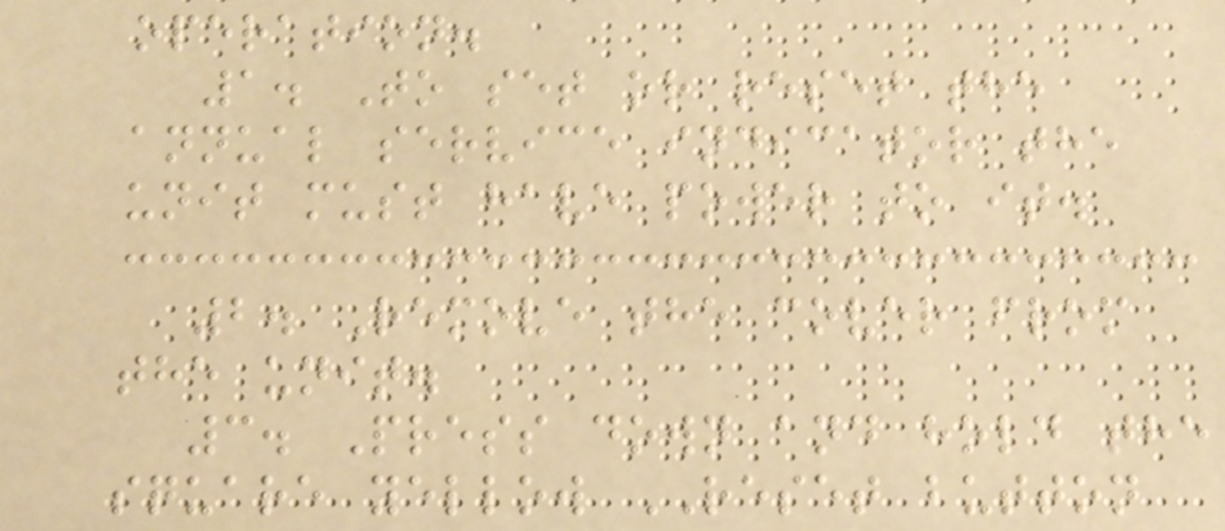operation.
1. To set or reset the
annual service indicator the
unit must have power to it.
2. Remove the cover from
the unit.
3. Press down and hold the
square yellow RESET button
